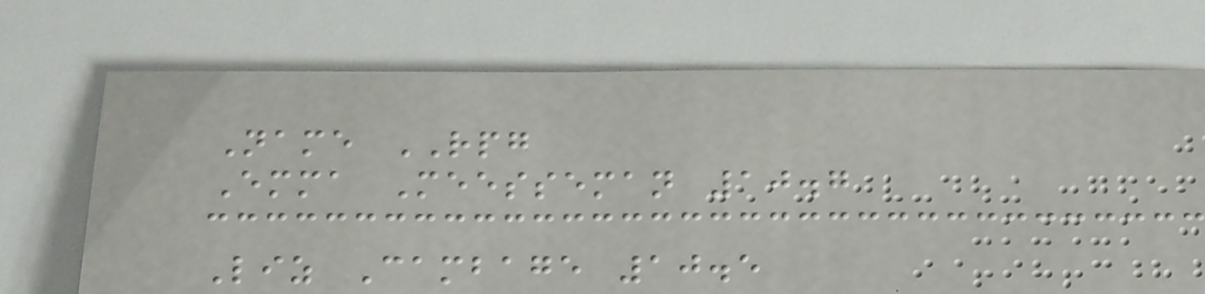Name RPG
Emma Meesseman 10.7
Liz Cambage 10.5
